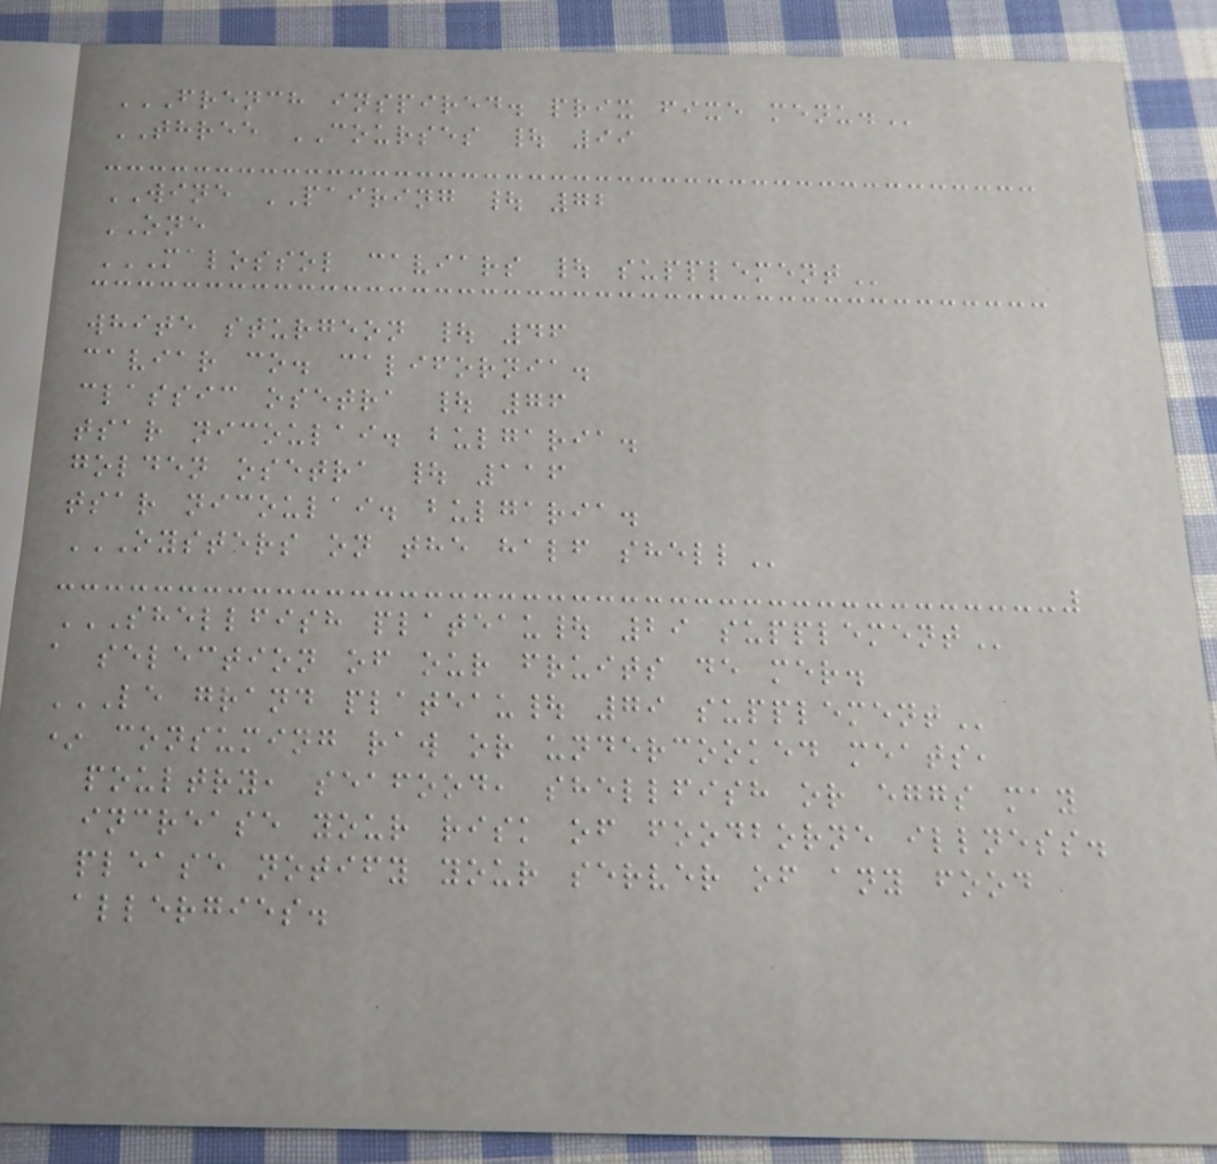FRENCH INSPIRED. PRIX FIXE MENU.
THREE COURSES | 99
WINE PAIRING | 72
ONE
MALOSSOL CAVIARS | SUPPLEMENT
white sturgeon | 46
caviar co. california.
classic osetra | 76
tsar nicoulai. bulgaria.
golden osetra | 116
tsar nicoulai. bulgaria.
OYSTERS ON THE HALF SHELL
SHELLFISH PLATEAU| 29 SUPPLEMENT
a selection of our fruits de mer.
LE GRAND PLATEAU| 79 SUPPLEMENT
* consuming raw or undercooked meats,
poultry, seafood, shellfish or eggs may
increase your risk of foodborne illness.
please notify your server of any food
allergies.
